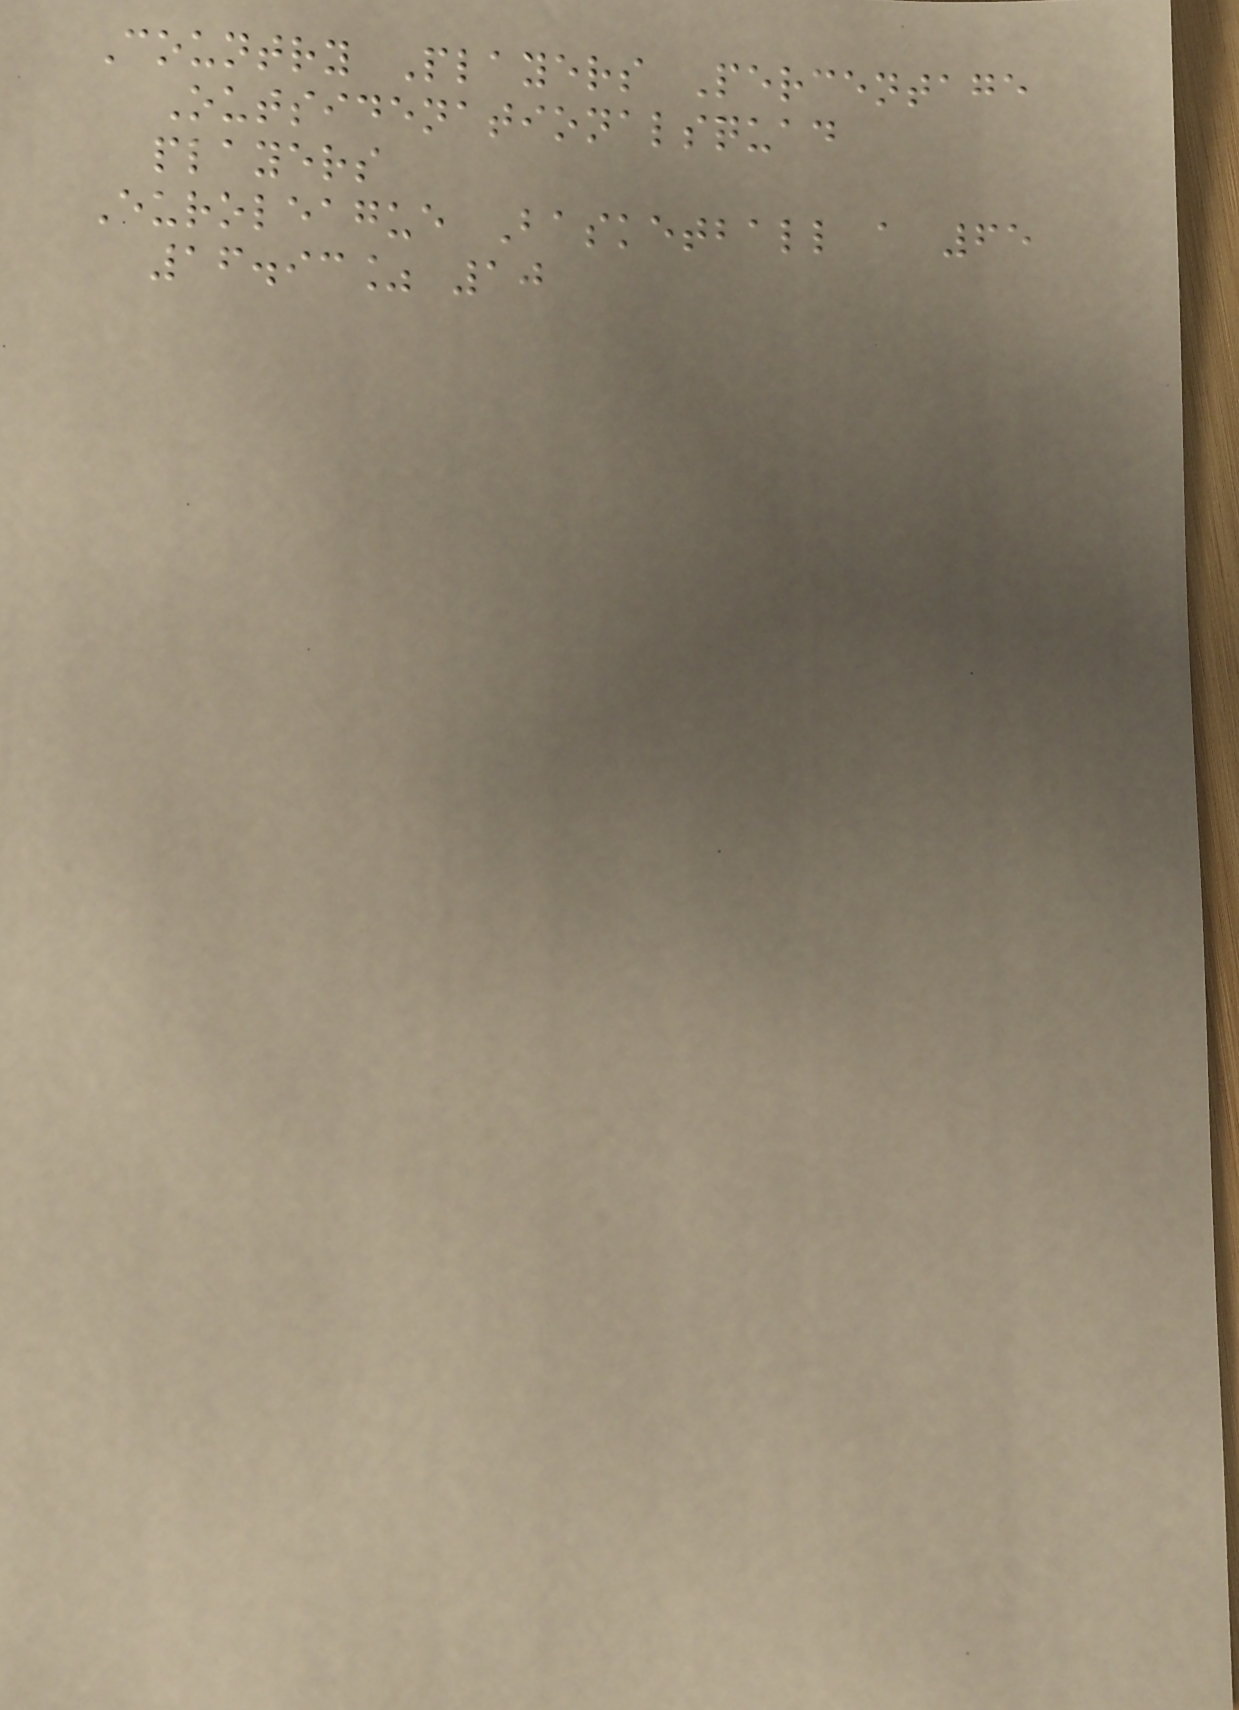Country Players Percentage
Outsidenationalsquad
players
Euroleague Basketball a 65
16.93% 10
